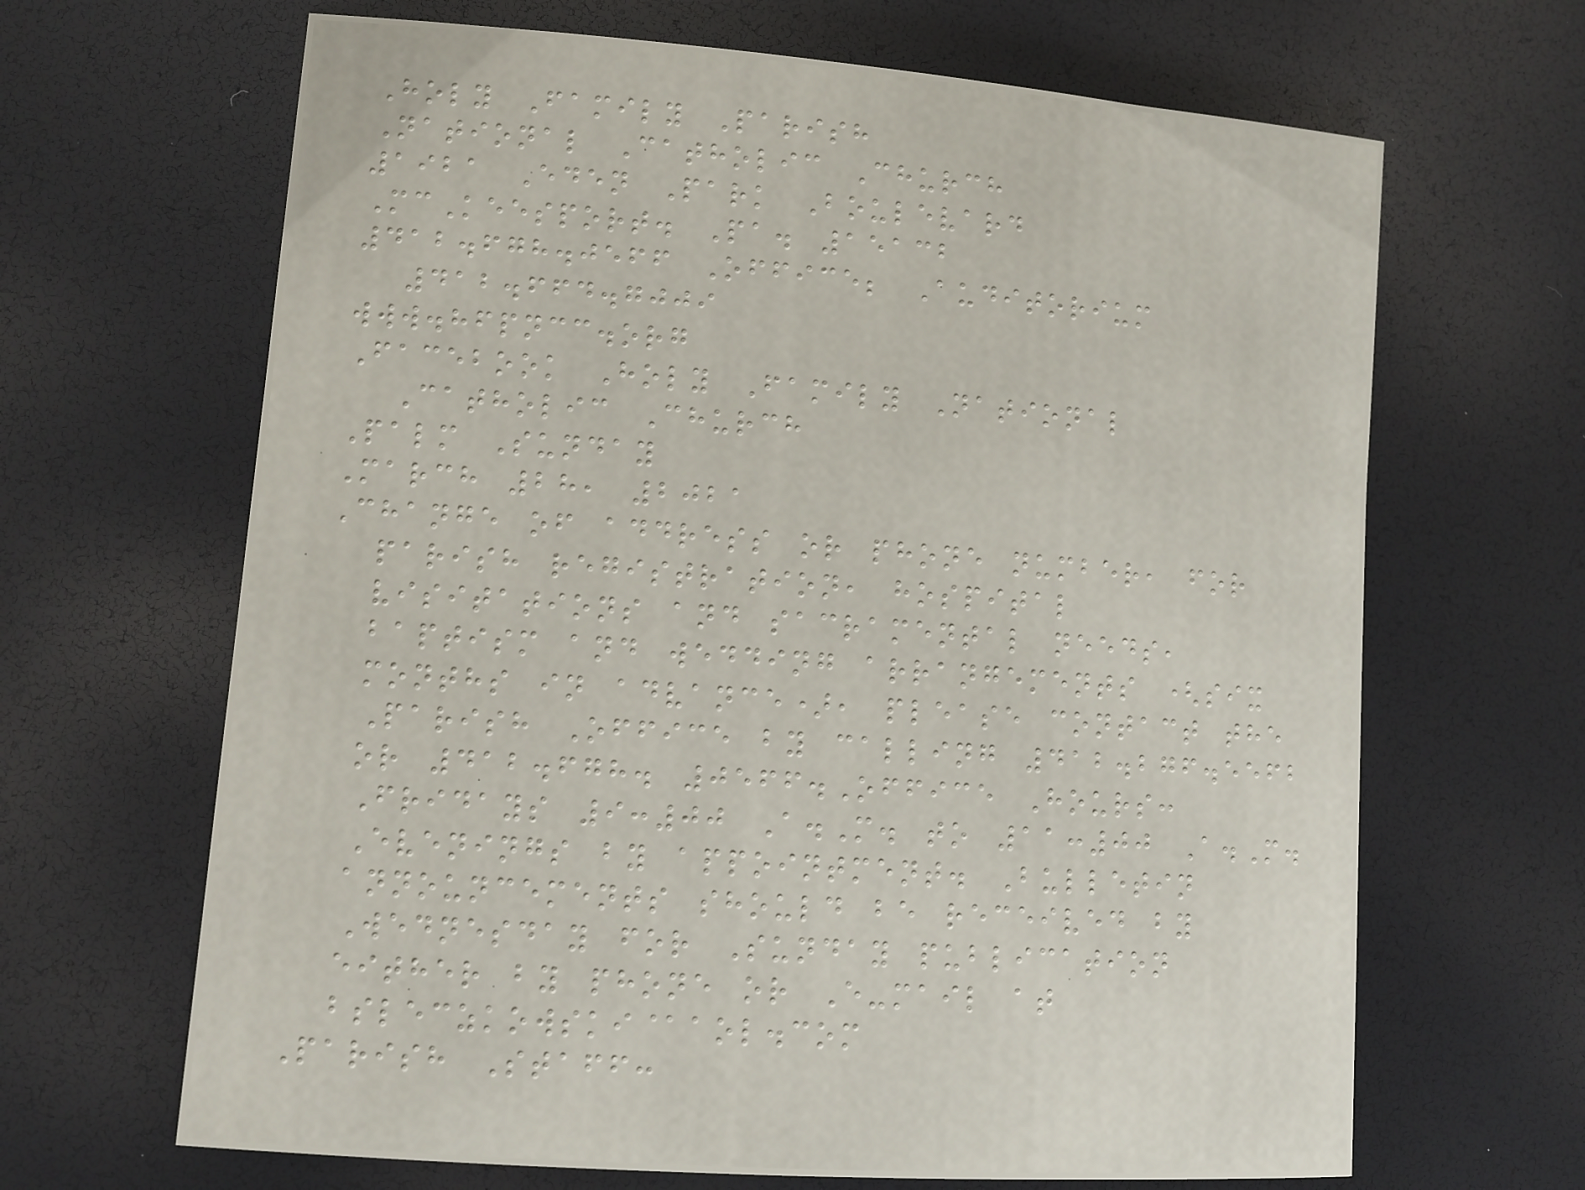Holy Family Parish
National Catholic Church
1921 Eden Park Boulevard
McKeesport. Pa. 15132
412.678.0566 Office; Auditorium
412.664.7009
www.hfpncc.org
Facebook Holy Family National
Catholic Church
Palm Sunday
March 28, 2021
Change of address or phone number, for
parish registration, hospital
visitations and sacramental needs,
baptism and wedding arrangements (six
months in advance), please contact the
Parish Office by calling 412.276.5562
or 412.678. 0566.Office Hours:
Fridays 9:00 A.M. to 11:00 A.M.
Evenings by appointment. Bulletin
announcements should be received by
Wednesday for Sunday publication
either by phone or E-mail at
bsleczkowski@aol.com
Parish Staff:
